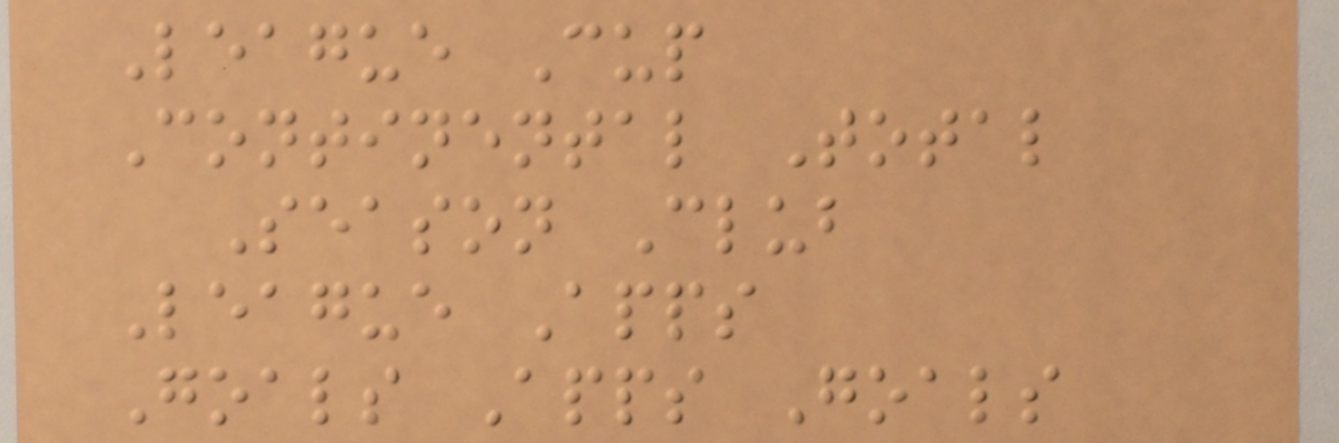League Cup
Continental Total
Season Club
League Apps
Goals Apps Goals
